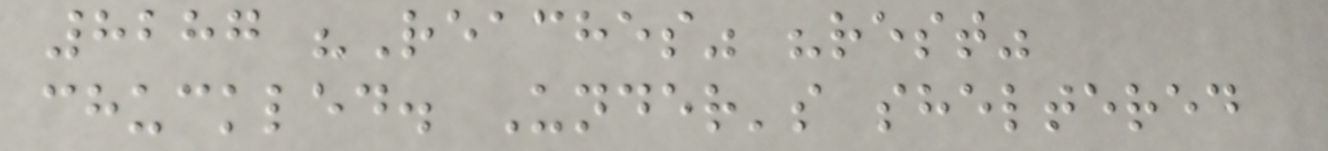8287 "Reaches" "rest"
chuckled. Under's sheltered
